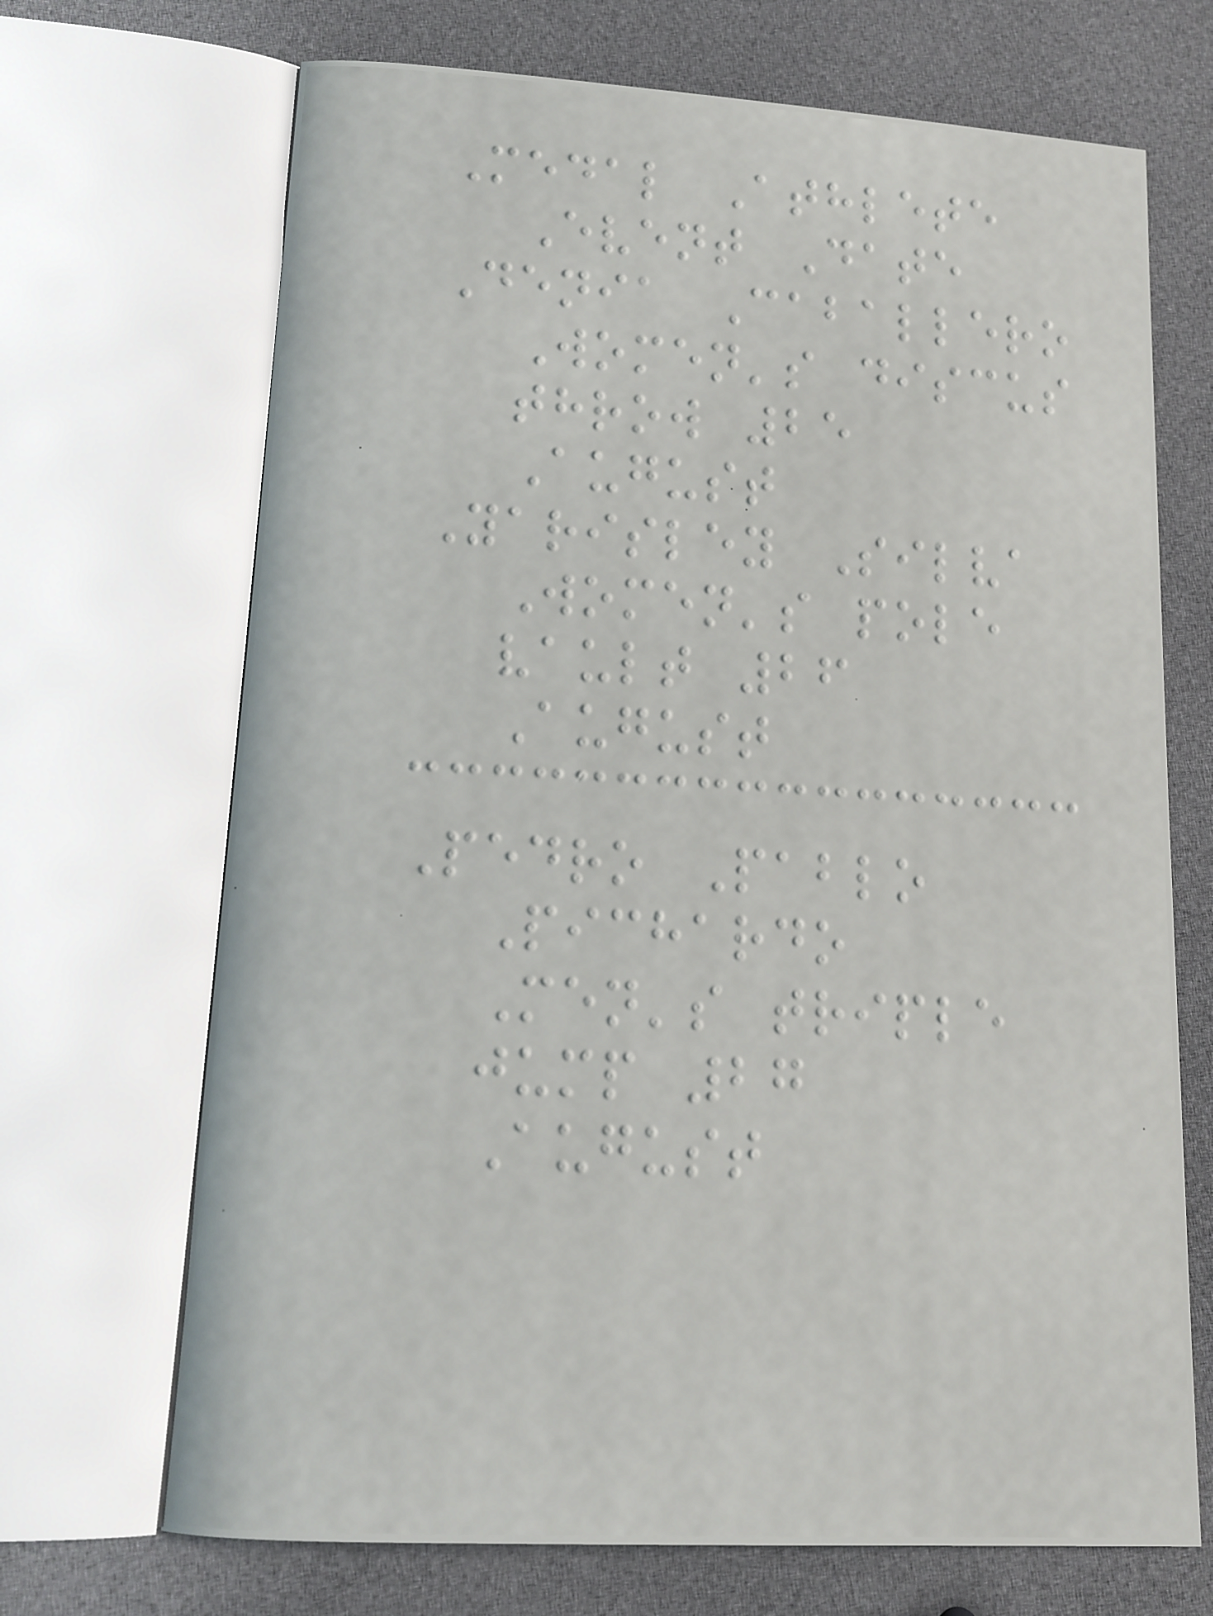Medal Athlete
Event Date
Denia Caballero
Women's discus
throw 25
August
Yarisley Silva
Women's pole
vault 26
August
Pedro Pablo
Pichardo
Men's triple
jump 27
August
